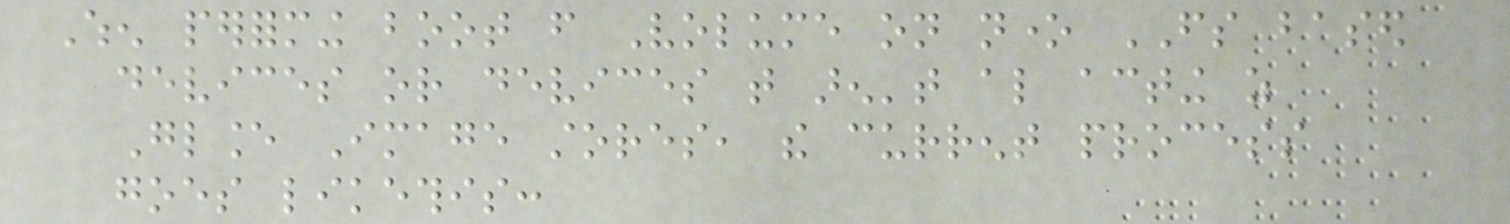When performing boot from Volume on none FS based
devices or devices that aren't also acting as
Glance Image stores, the current process
goes likethis:
